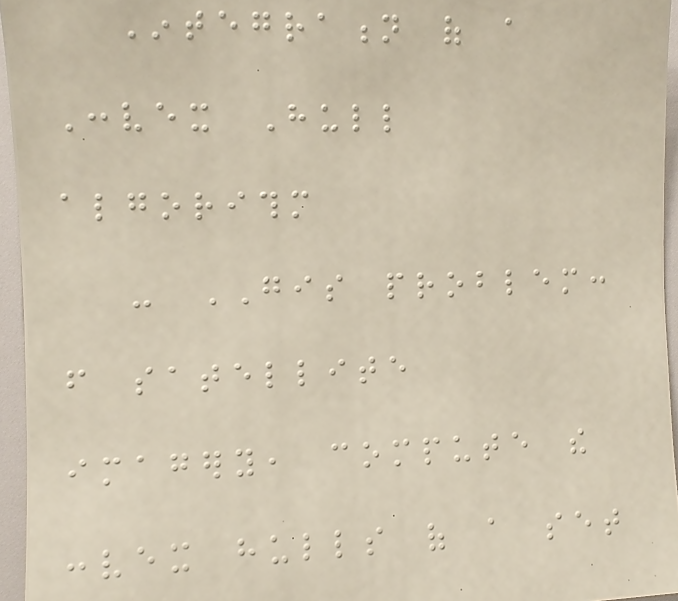Integration of a
Convex Hull
algorithm
- GIS problem:
from satellite
imagery, compute the
convex hulls of a set
